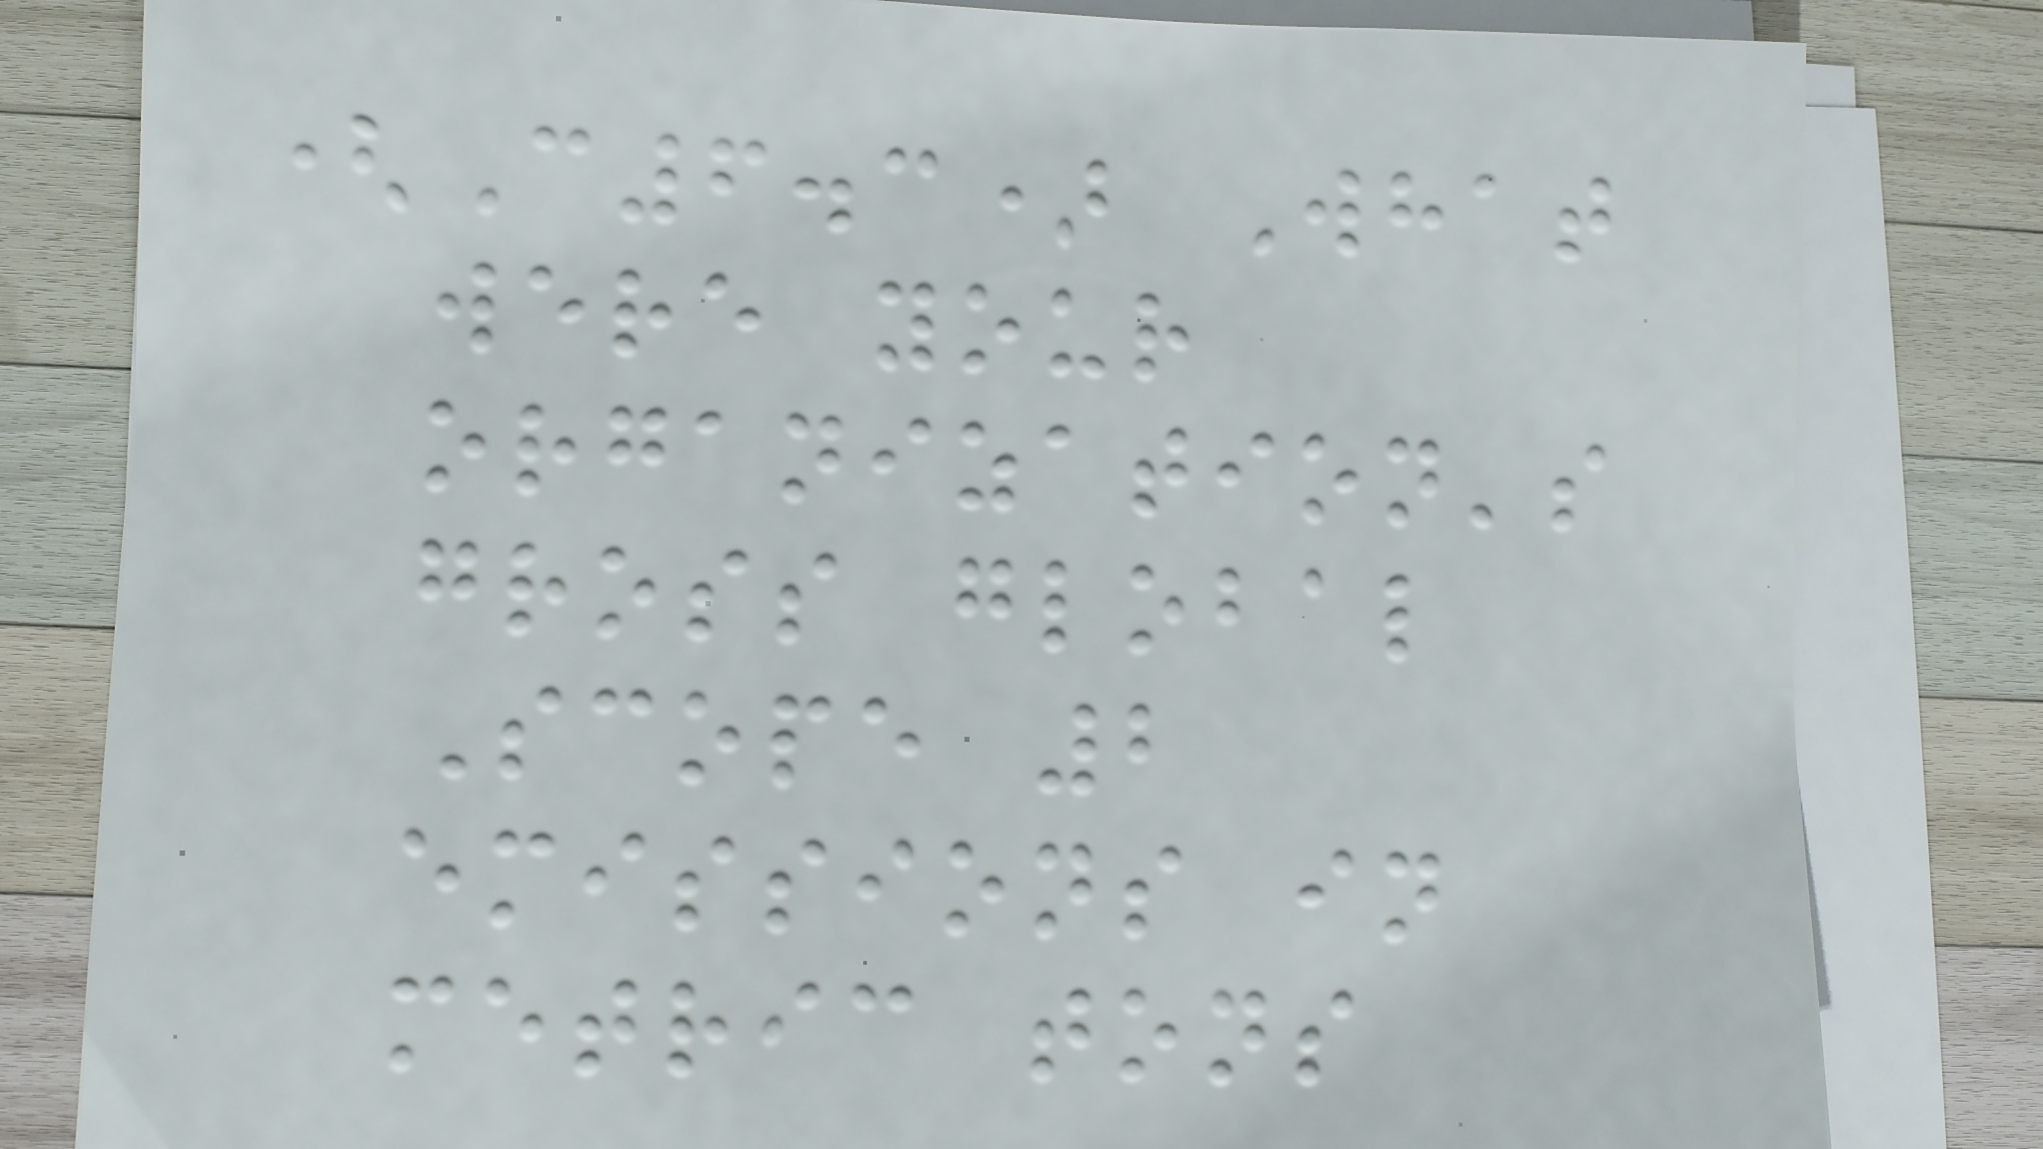(C6.3) What
were your
organization's
gross global
Scope 2
emissions in
metric tons
